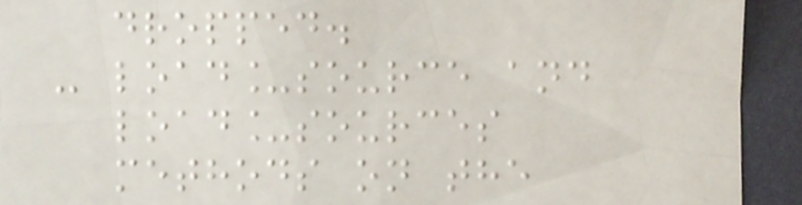dropped.
- load_source and
load_sources
methods on the
